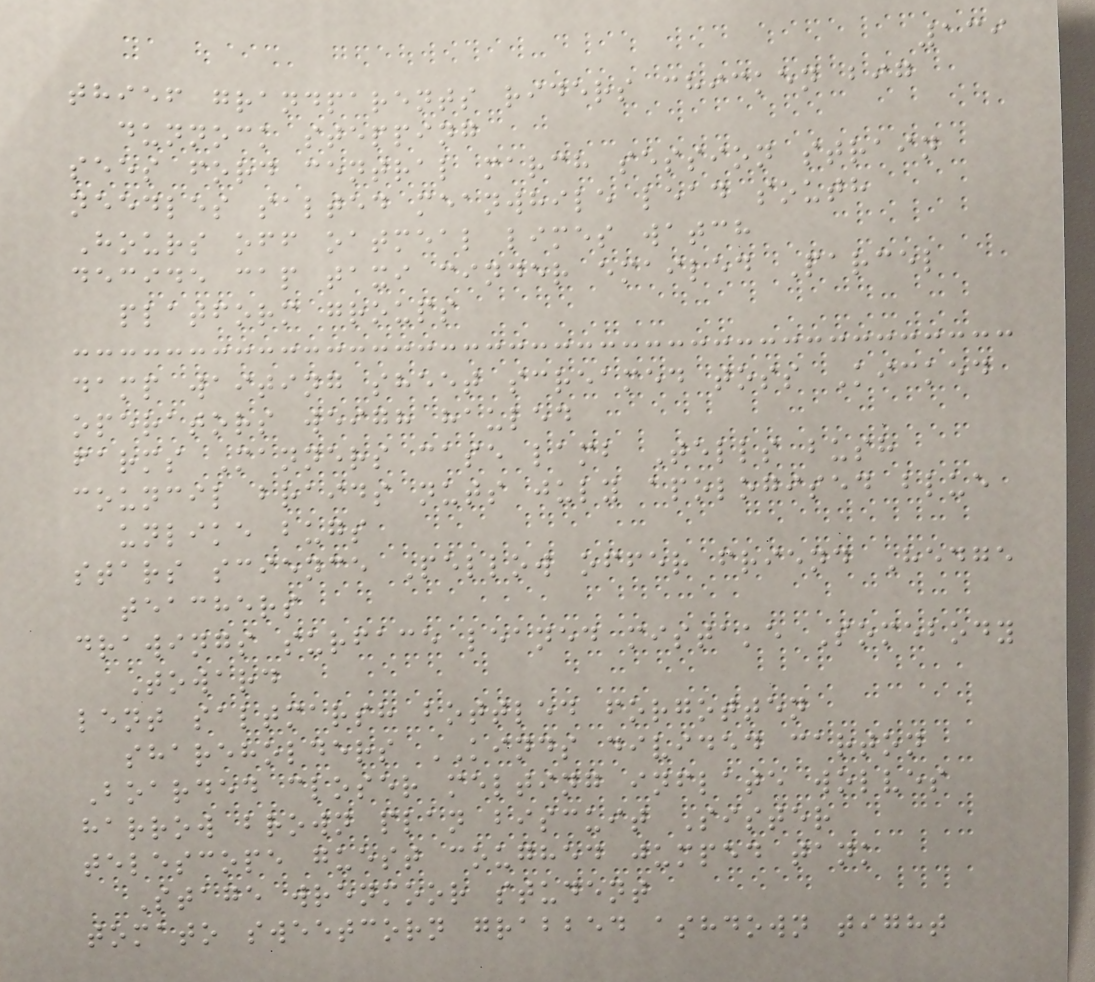139
thief grandparents riders chicken big
dunnock stepping
sees ford central march session strain
needles salted meanwhile lead south
Hours off oatmeal limes watch
decide cap taxi cinder emailed Parcel
platform groups
damp waiting sheet screamed toss Kicked
operators weigh hauled
farms Manners case lamb Tells bush
council braids nuts july apologised blue
unlike bugs
stars science Pellow offer friend Hedge
teachers
drawings surface leaned mistake Somebody
Toward
lent saltmarsh bottled forgotten
shareholders KINDS divided carton
Boarded closer melting inflate wolves
harrow brown plan biscuit Sister
telescope guest coughed jumped tank
Stage wrenmoor student
tomato sweetcorn grabbed ashdown tight
